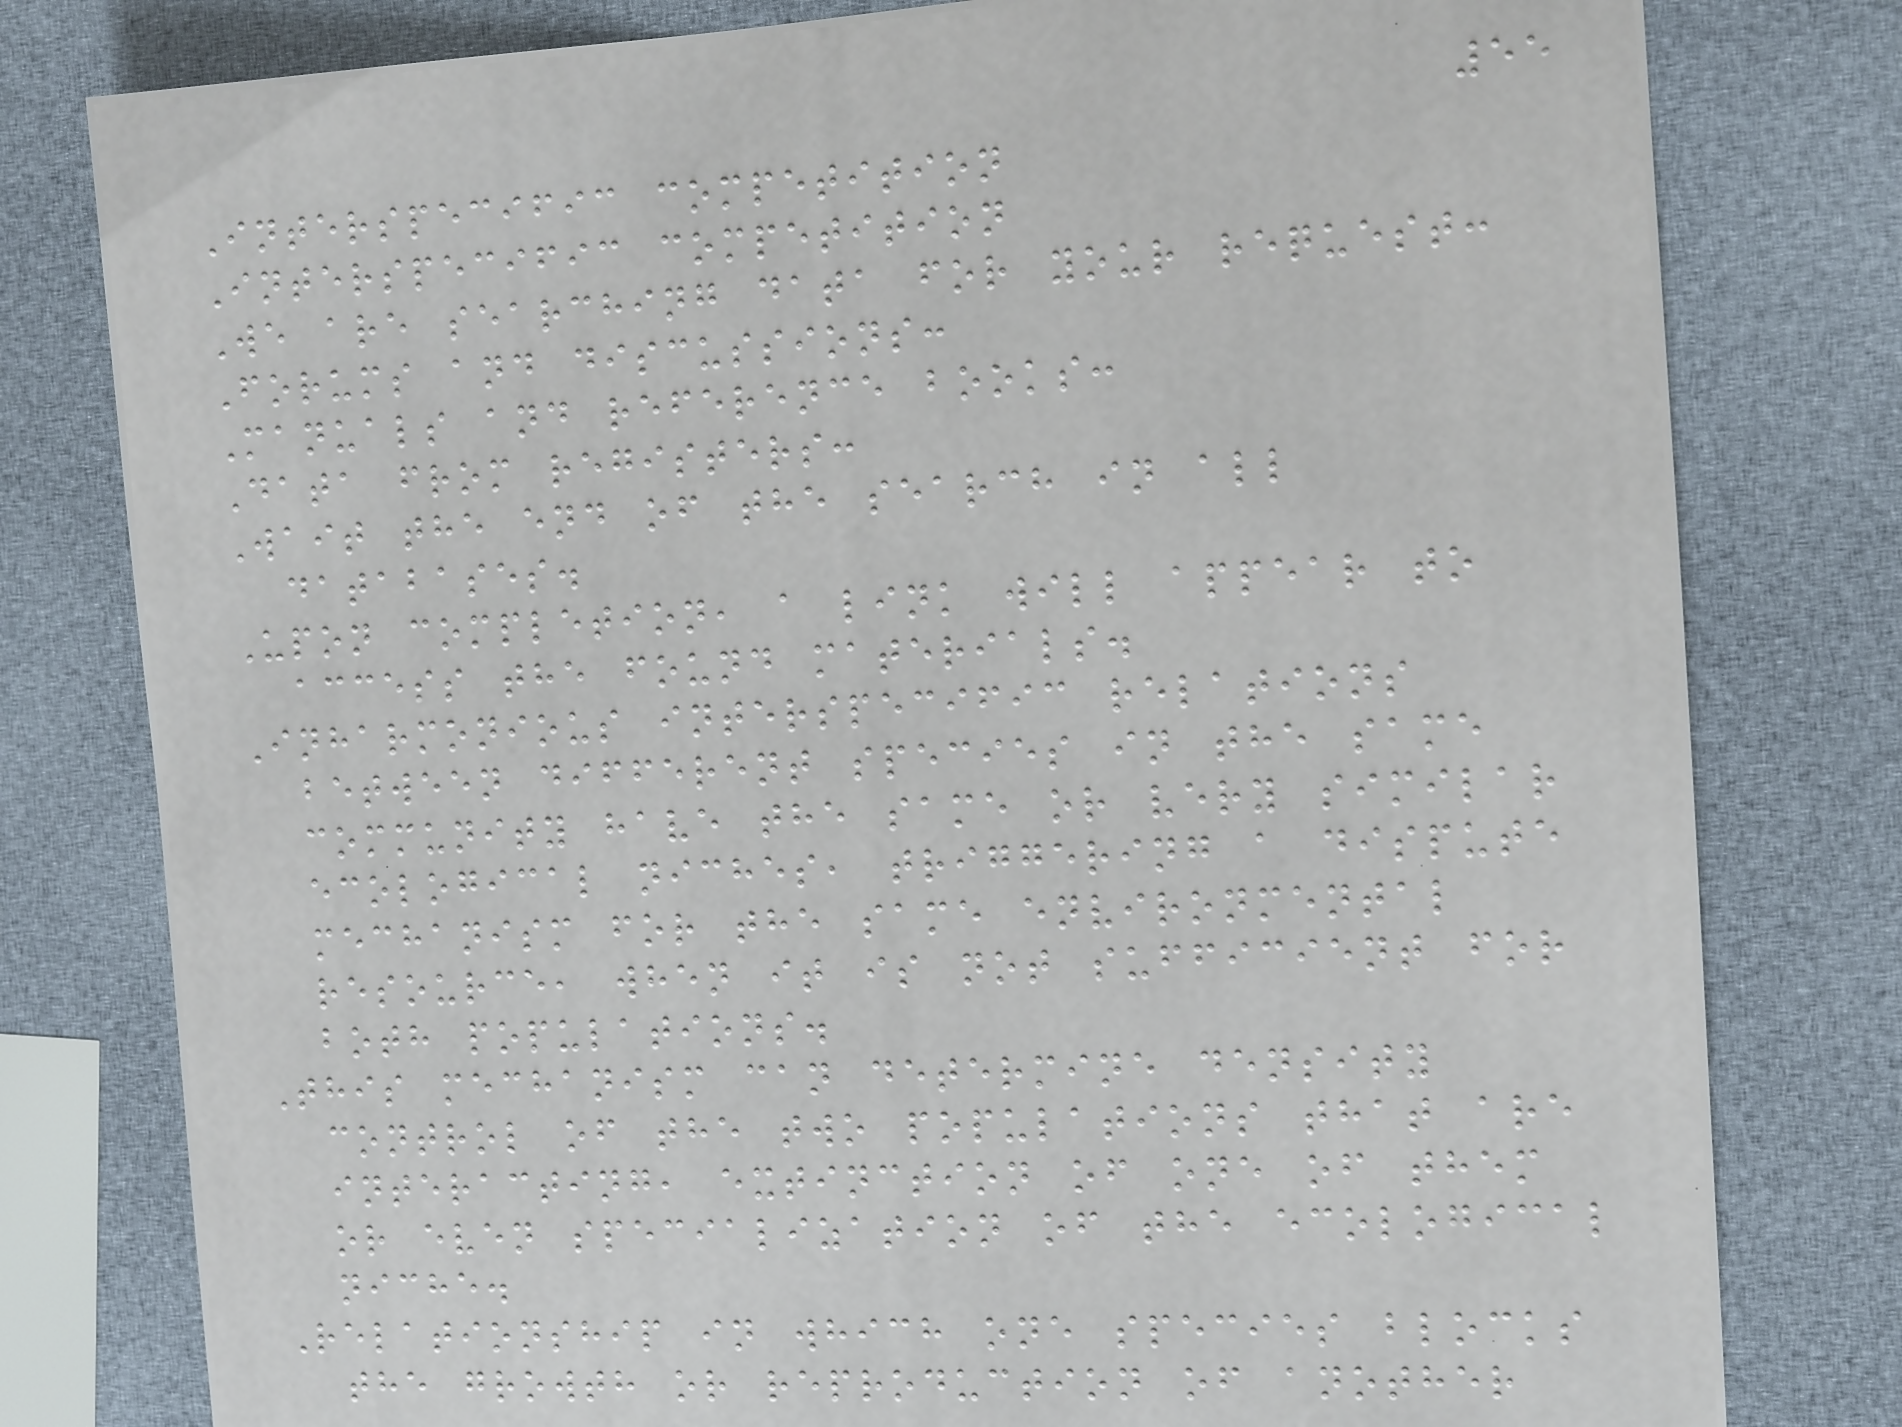55
Interspecific competition
Interspecific competition
We are searching data for your request:
Forums and discussions:
Manuals and reference books:
Data from registers:
Wait the end of the search in all
databases.
Upon completion, a link will appear to
access the found materials.
Inharmonious interspecific relations
between different species in the same
community have the same or very similar
ecological niches, triggering a dispute
mechanism for the same environmental
resource, when it is not sufficient for
both populations.
This mechanism can determine density
control of the two populations that are
interacting, extinction of one of them
or even specialization of the ecological
niche.
Relationship in which one species blocks
the growth or reproduction of another
